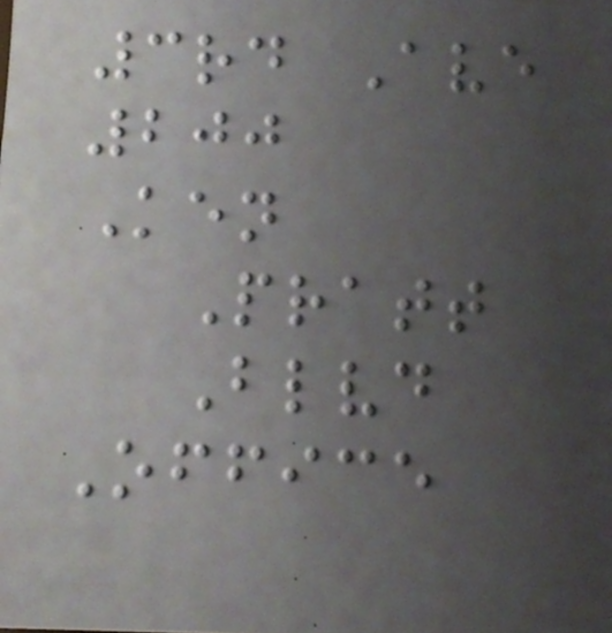3rd Ave
200
Ken
Pratt
Blvd
Office
